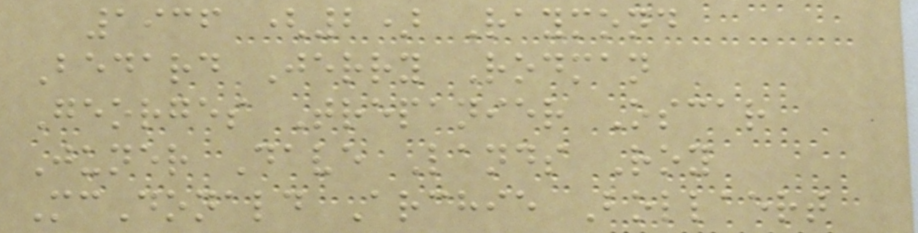1936 (2) Raymond
Bedard Jerry Rodman
Georges Trepanier Oscar
Juner Dave Lands Roy
McDonald Archie Bollaert
